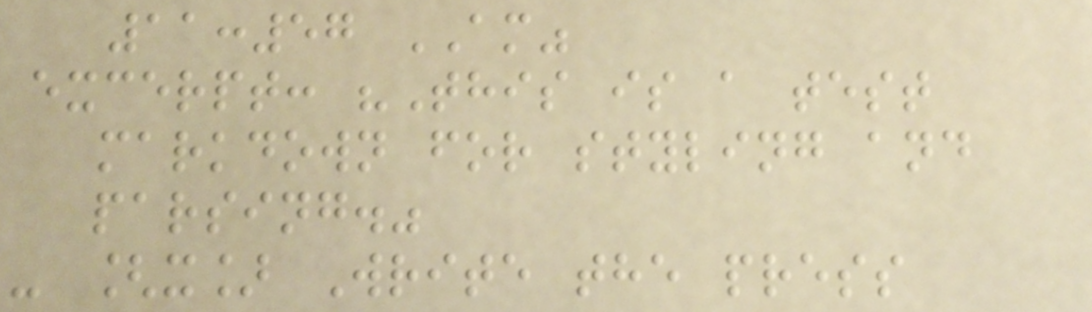11:57 AM"
excerpt: "This is a test
markdown for styling and
parsing."
- [x] Write the press
